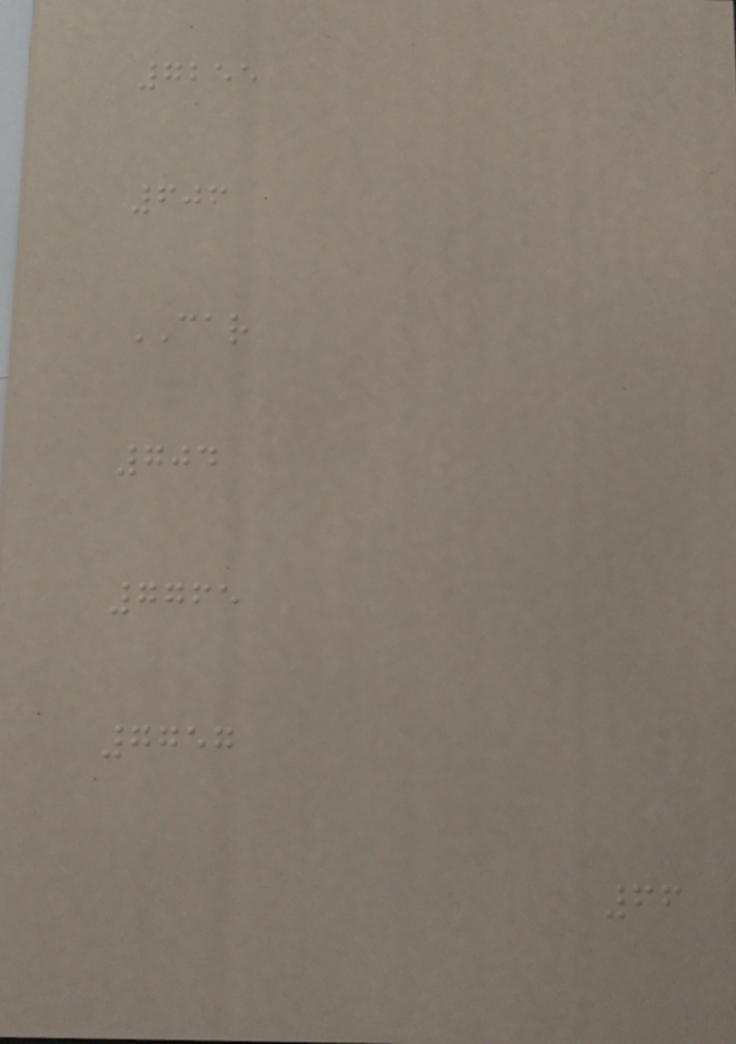7255
606
CAR
704
7765
7757
66
